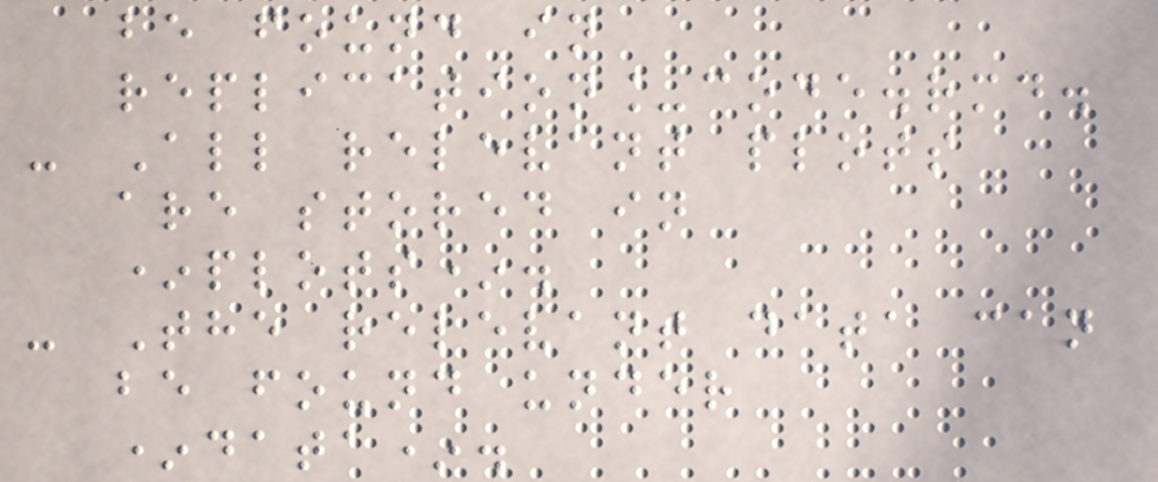be found in
replication_code.rmd.
- All relevant plots
are stored in
*plots*.
- The relevant data can
be found under
*data*.
